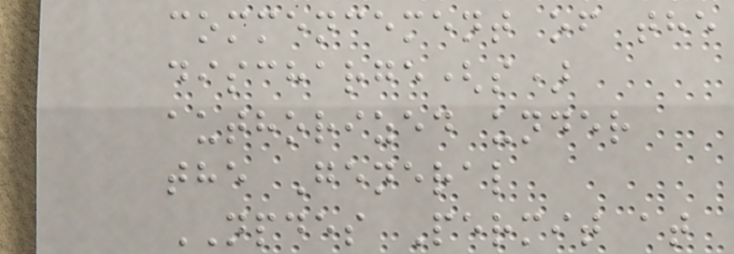commencement of the
discharge(s)
authorized under
the General
NPDES Permit at
